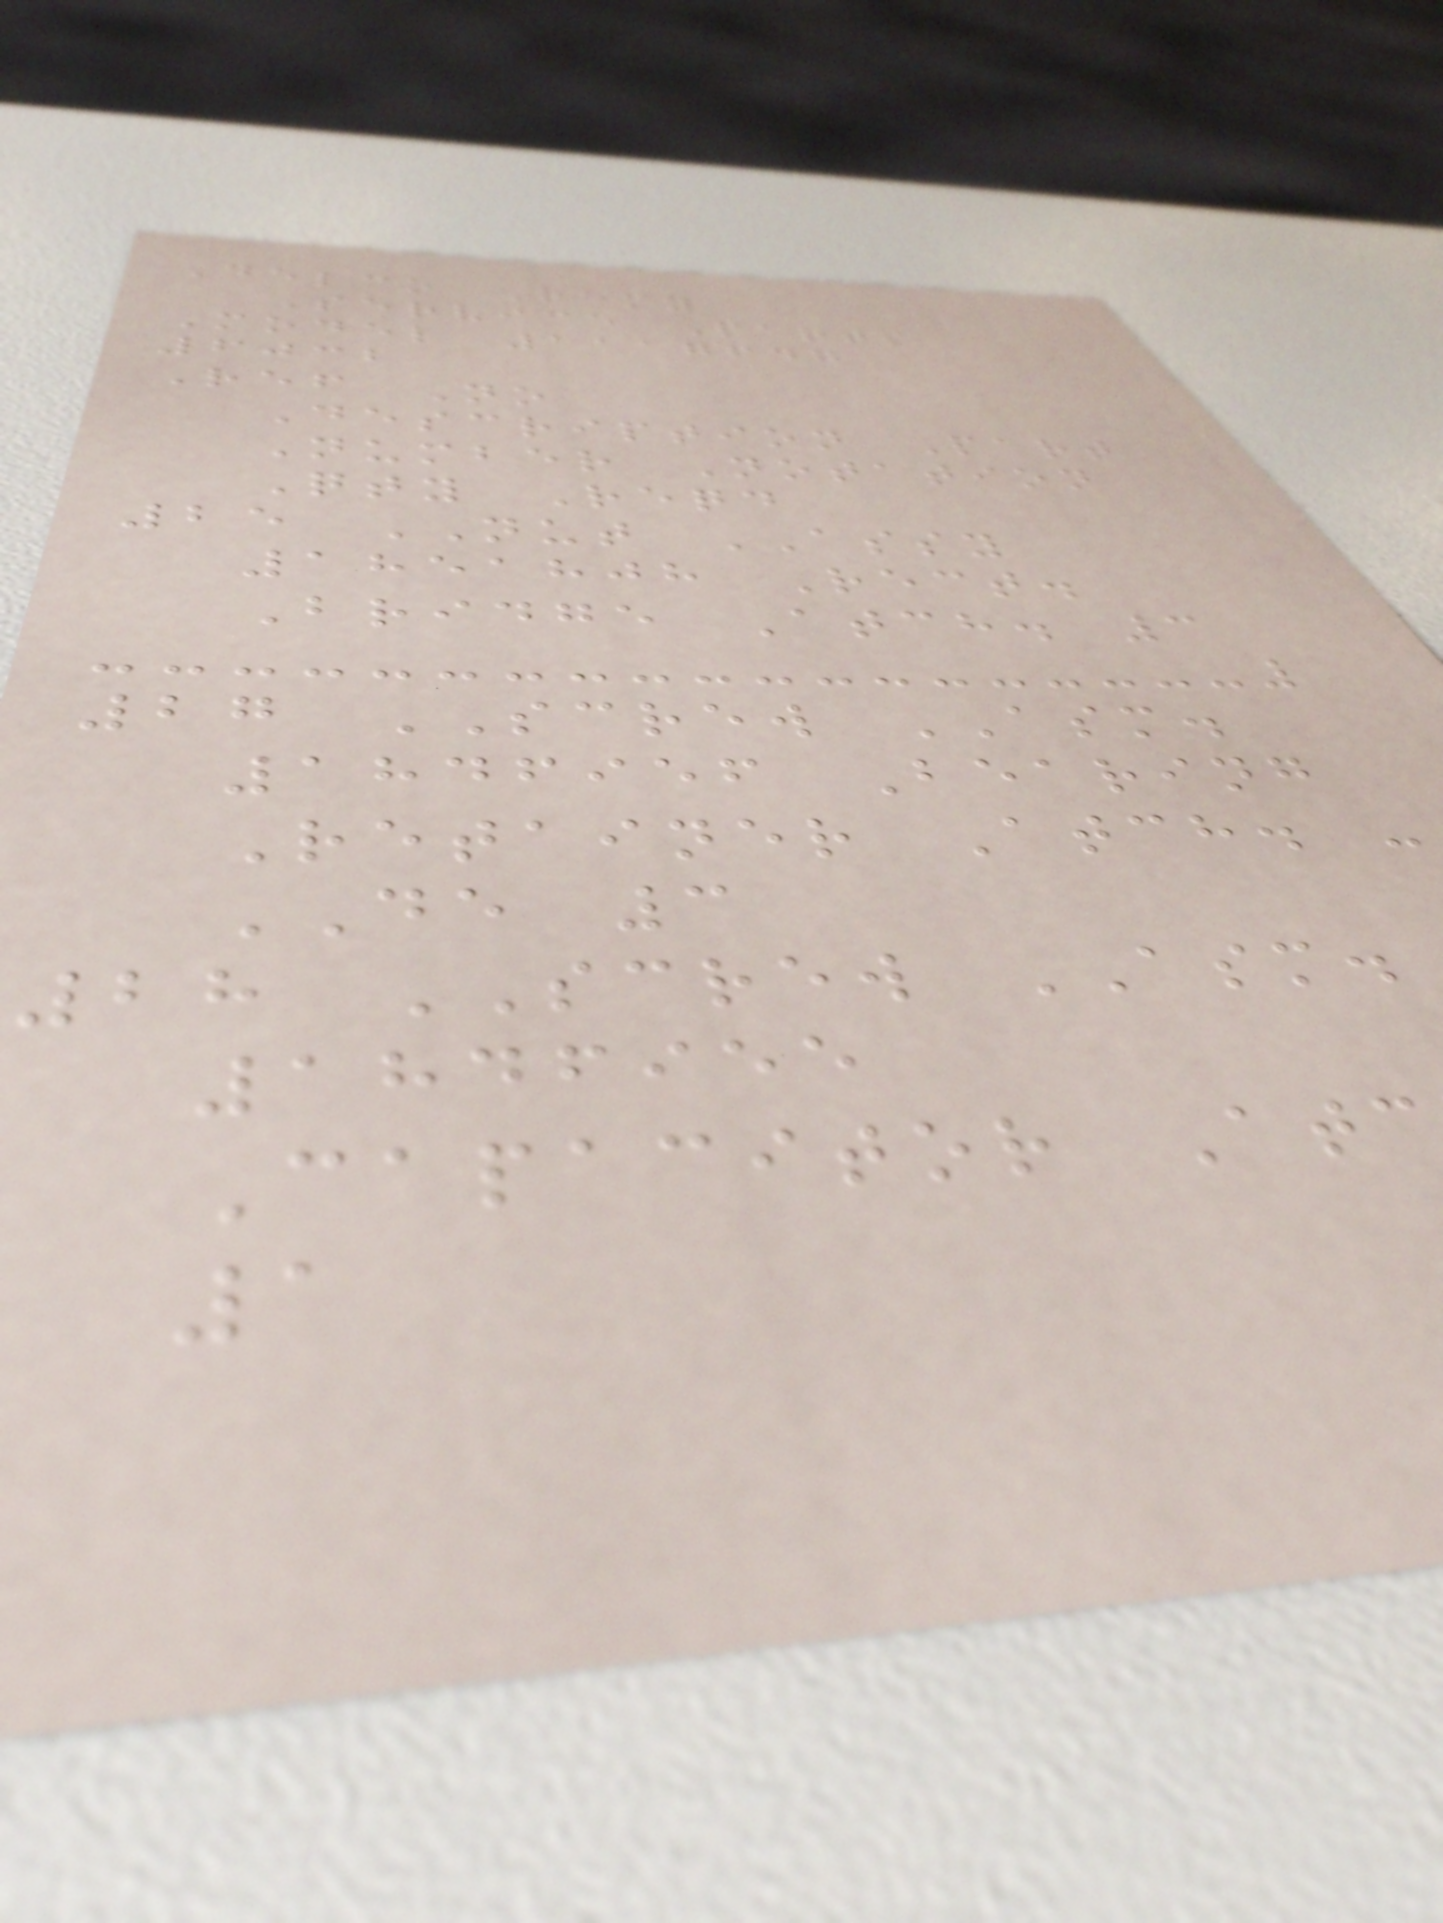Delco Remy
Service Parts
Model 1117647
6032
Ref No
Description Part
Number Notation
Qty Reqd
25 NUT ASSY
1851808 Rect.
Bridge Atch. 3
27 SCREW ASM.
1846956 Bearing
Retainer Atch. -
DE 3
28 SCREW ASM.
1846955
Capacitor Atc
1
